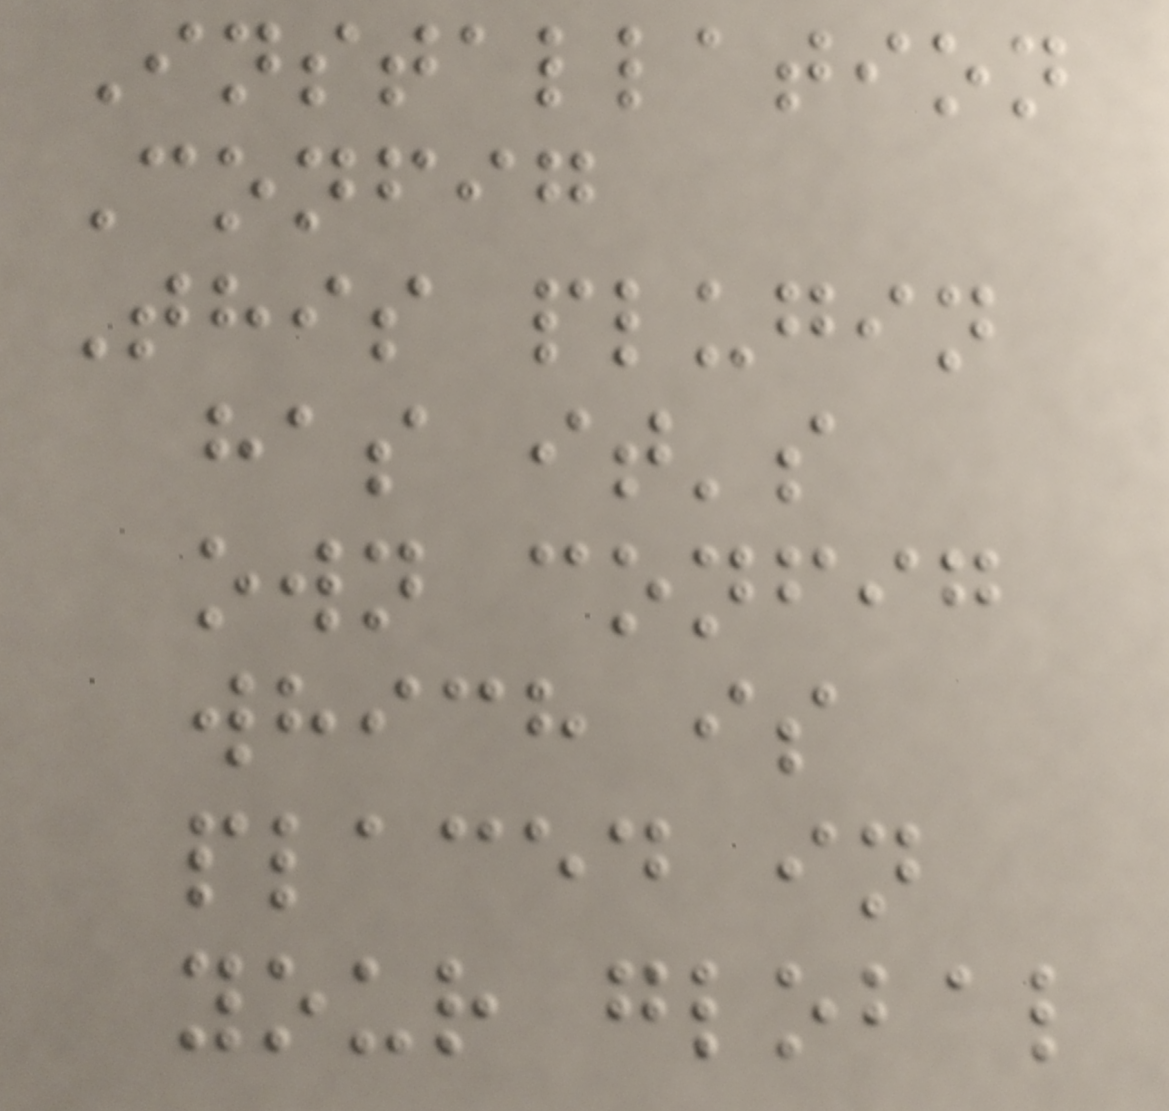Installation
Config
This plugin
has it's
own config
which is
placed in
your global
